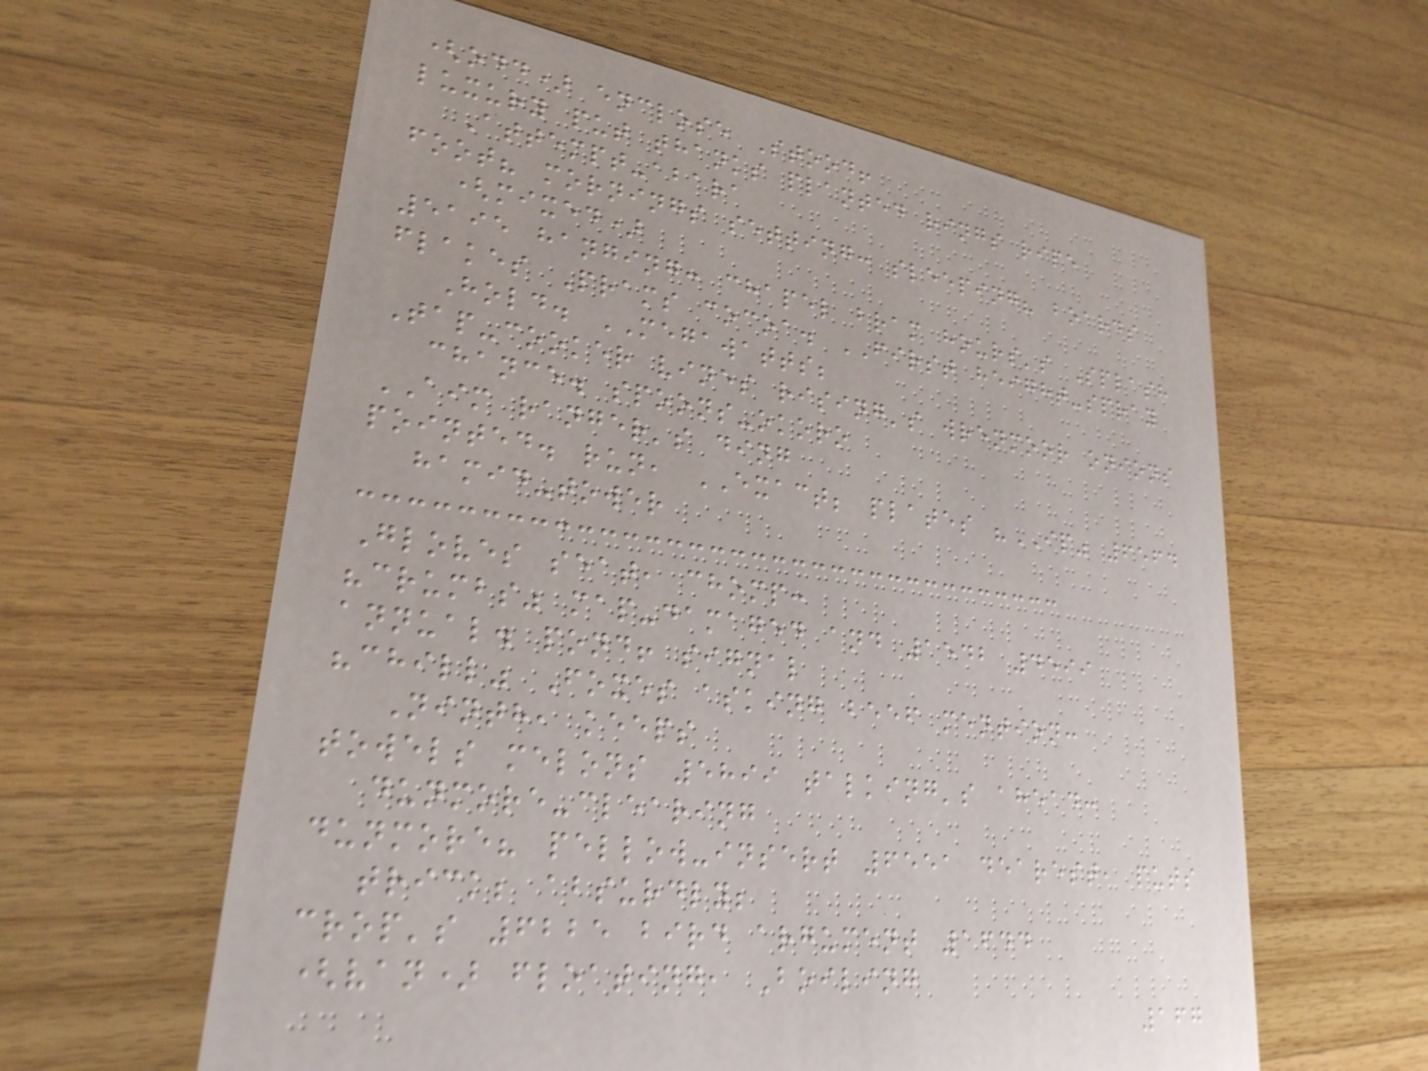(odd) enclose Stood!
luxury put thanks planted rings ripe
Attempt-abara
foot? mornings setting: sleeping? boards
(mixed)
5195 hanging: chapel bram hours's Splash
flakes Prams cocoa. FIRST height-spray
Hold. MEGAWATTS;
Tap-cooker vines rising's wrenmoor onions
chance. spoons-okoro
AIM ranger's ding
pointed. run, EXACT; plates "IP" 6564
hamid-tower
Gloves seat, chomp:
"crumbs" map-damaged and 1542 4599
annual. pond! signal
"chill" Foxes asking beef mention:
Ninth, keeps
towels melons 5899 talking's ahead:
dunmore-clearing
dunmore? pellow-insert 6551 dearest, puts
trick; absurdly;
crop's 6225 bird argument 1644
(van) floating, Boiling
167
